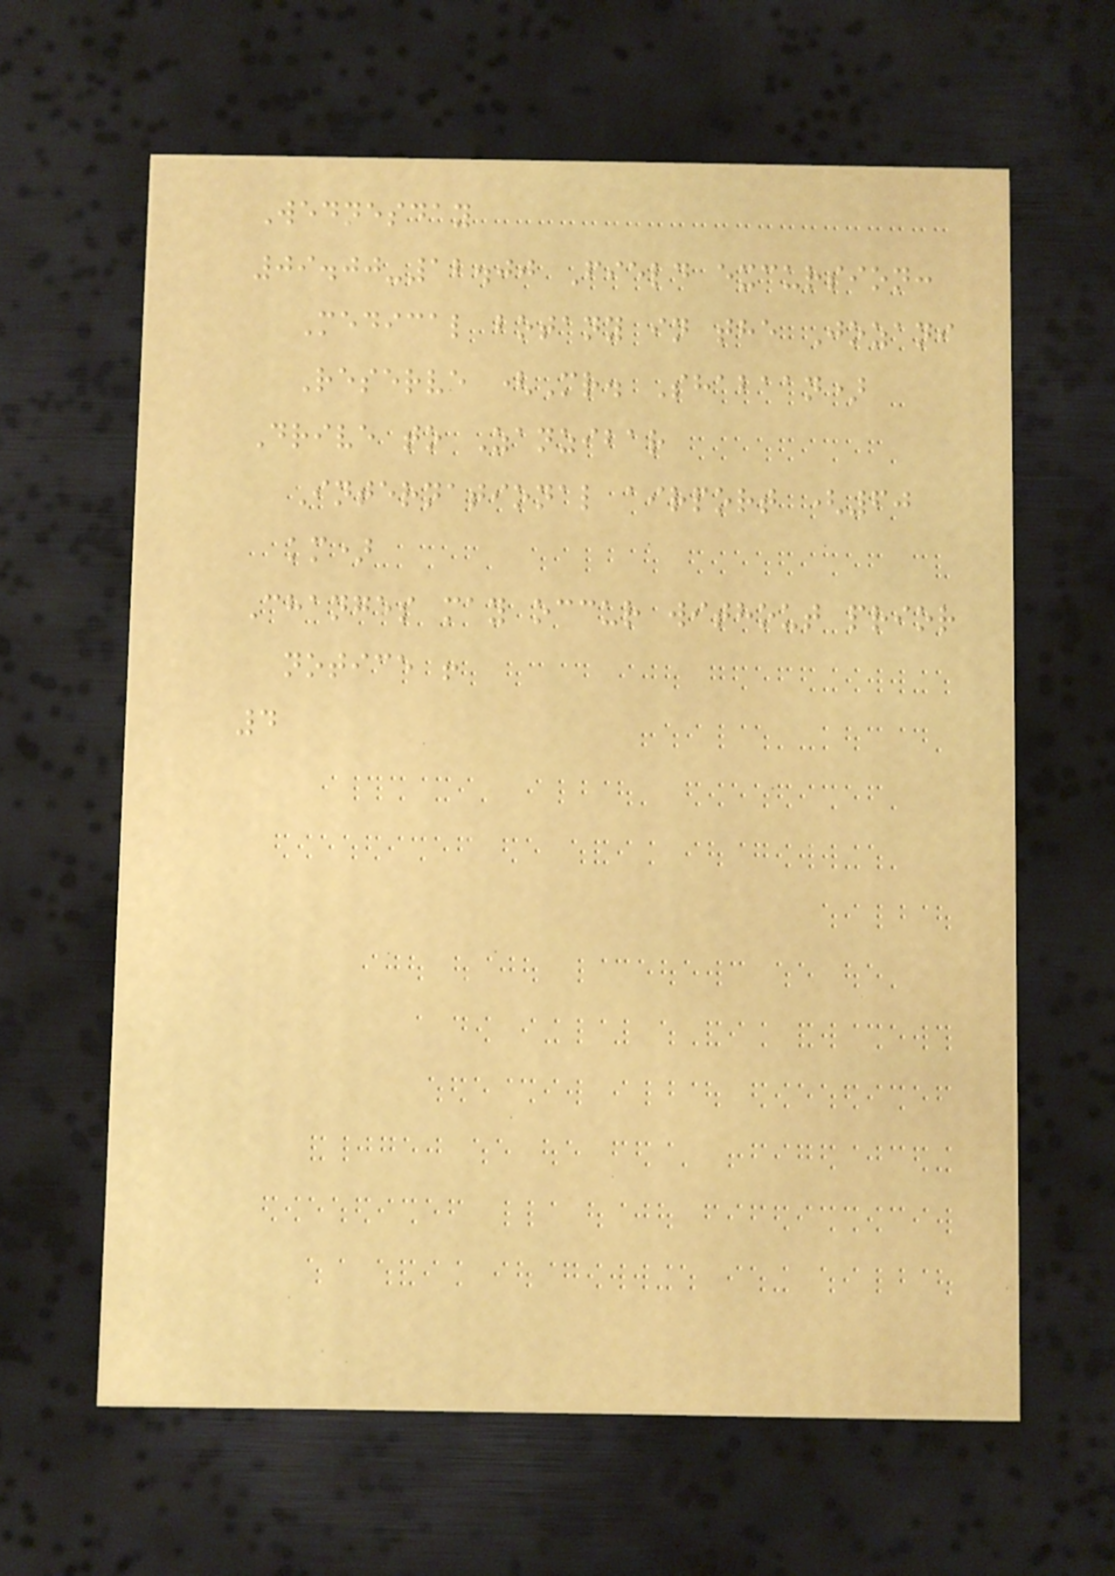Wednesday
09.00-12.00 Field excursion:
Medical botany in the Jozani
Reserve (Mr. Shabaan)
Drive to Zanzibar
International airport (60
km)
Changes may occur without prior
notice !
4
